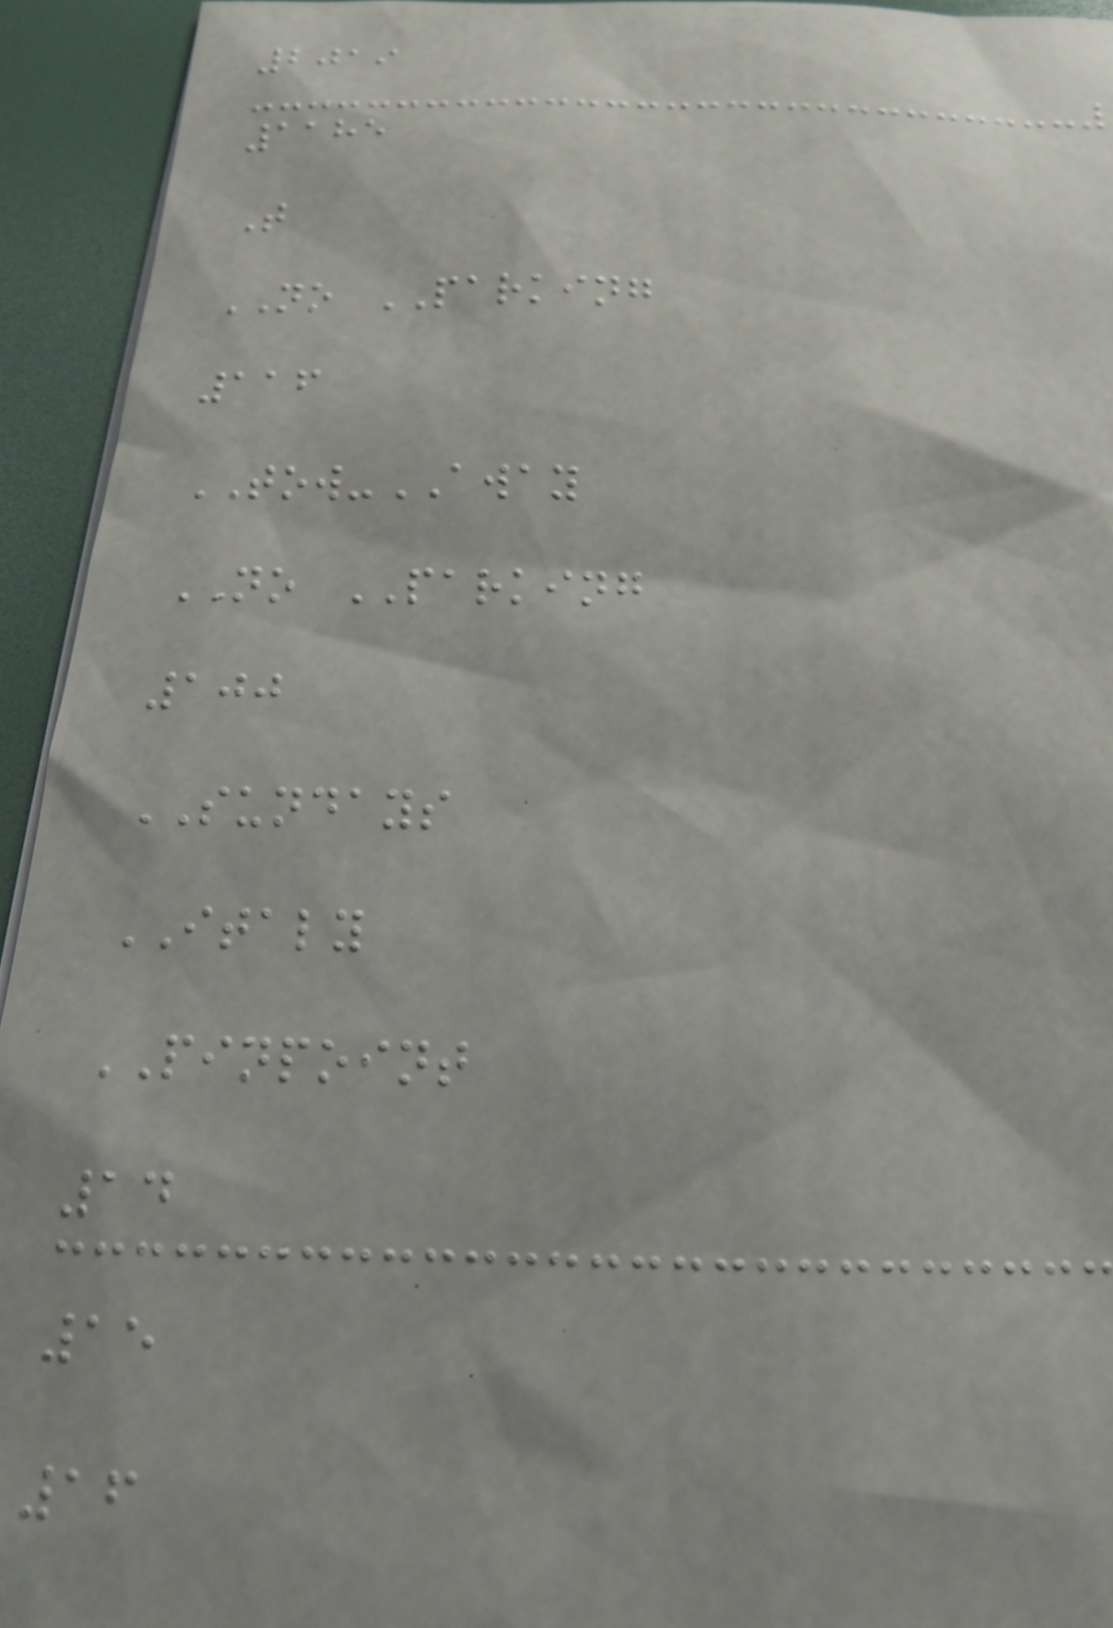2019
1185
T
NO PARKING
116
TOW-AWAY
NO PARKING
100
SUNDAYS
ITALY
PINPOINT
14
15
16
